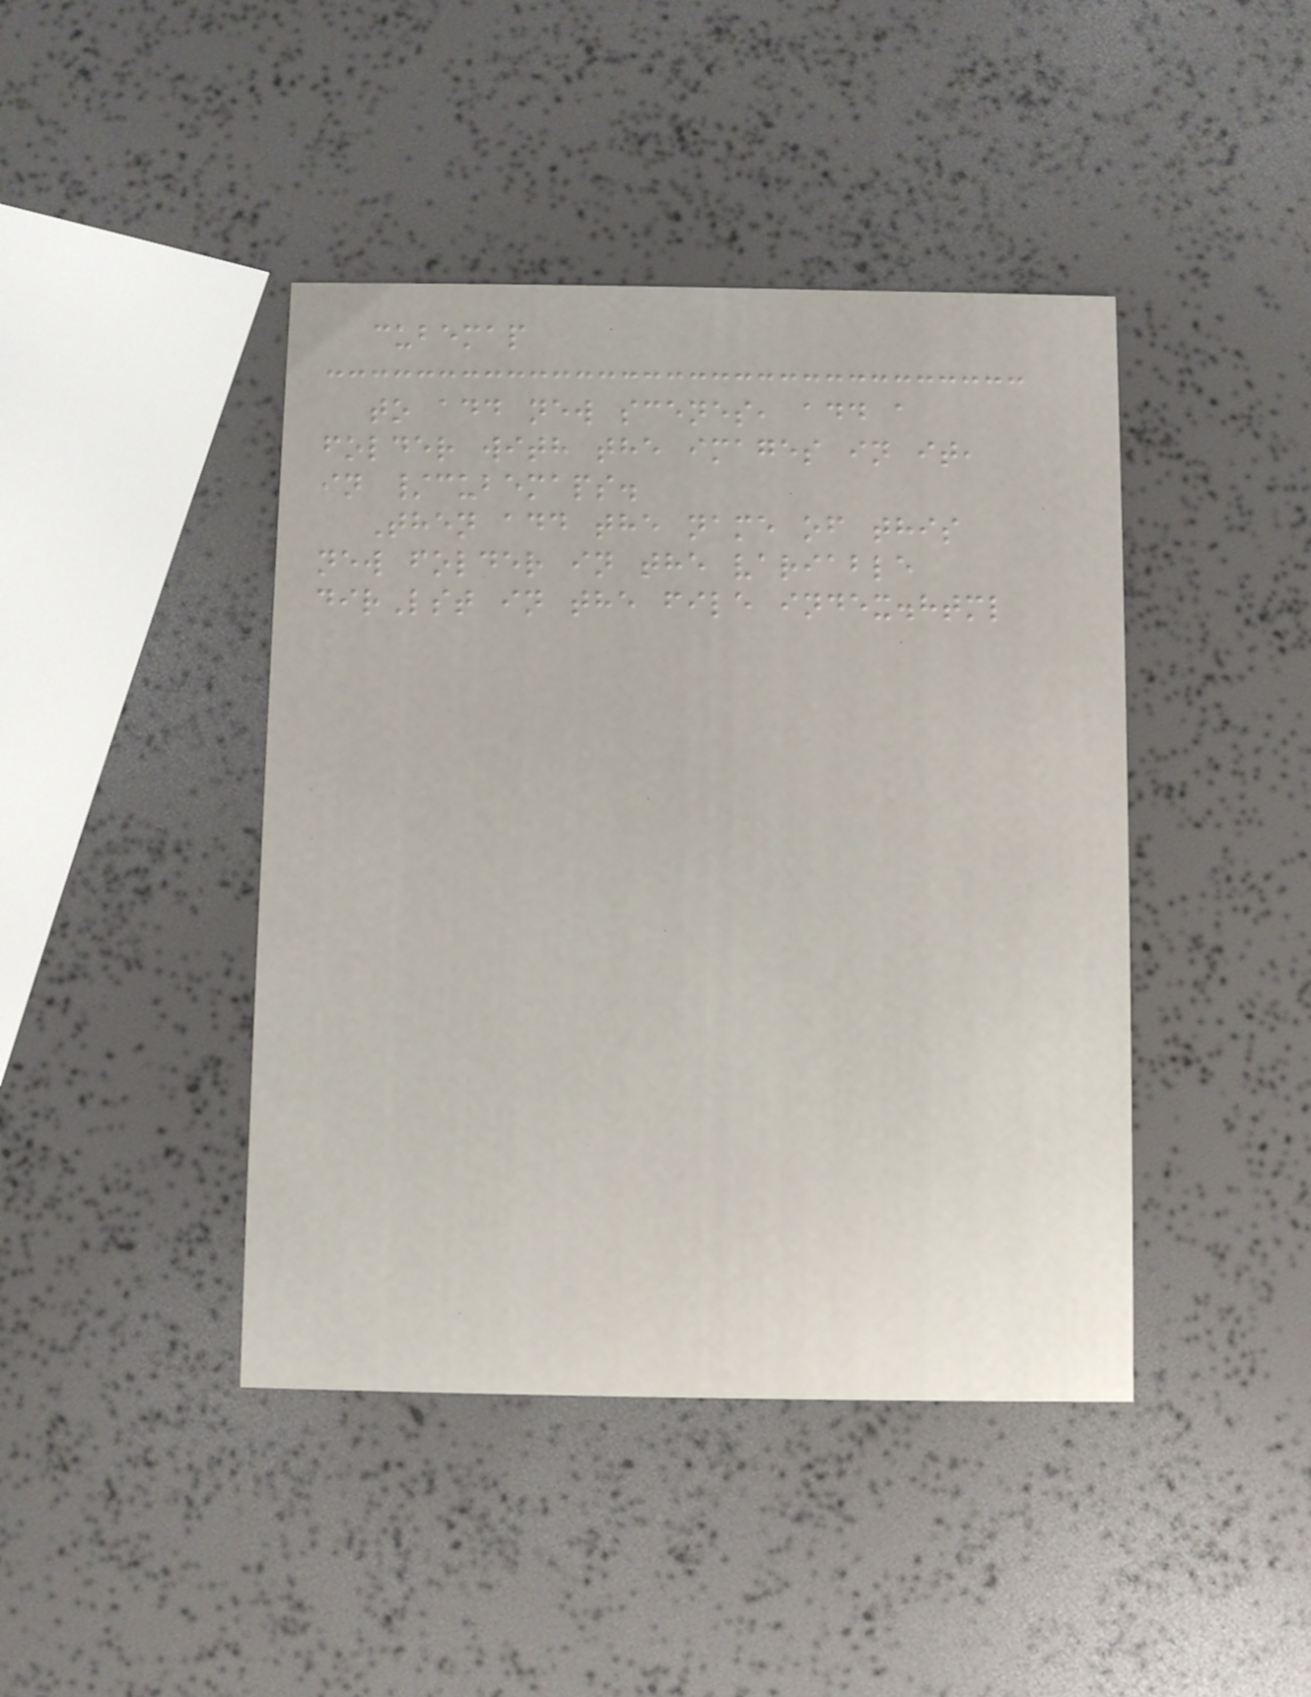cubemap
to add new scenes, add a
folder with the images in it,
in /cubemaps.
Then add the name of this
new folder in the variable
dirLst in the file index.html
